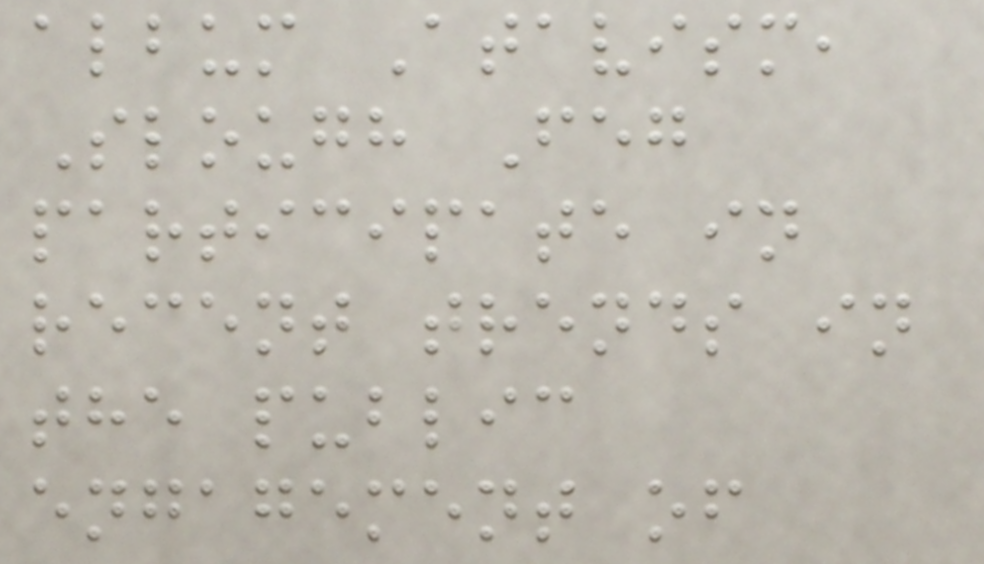album Atavism,
Slough Feg
participate in
recent trends in
the public
engagement of
